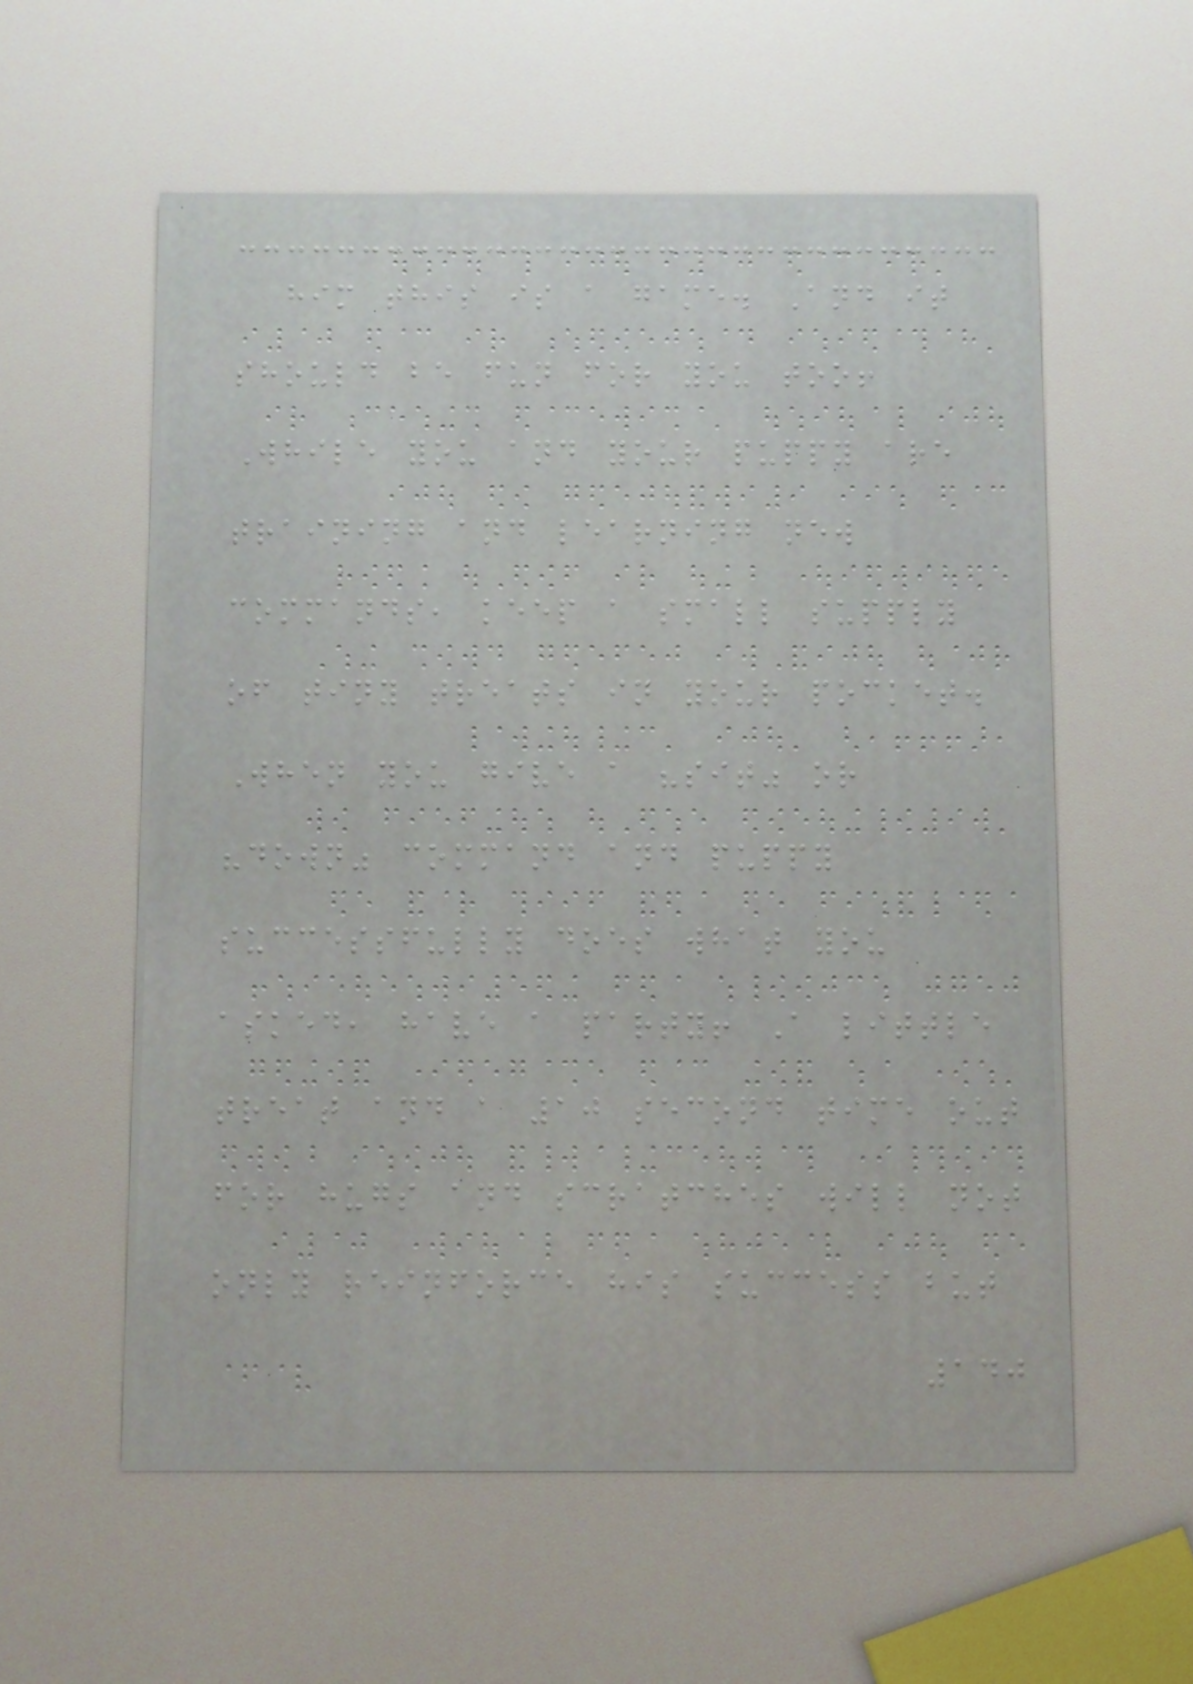him this is a game. And it
should be fun for you too!
While you and your puppy are
training and learning new
commands, keep a small supply
of tiny treats in your pocket.
When you give a "sit" or
"down" command and puppy
successfully does what you
asked, have a party! A little
treat and a 10 second time out
for hugs and scratches will not
only reinforce his success but
140
